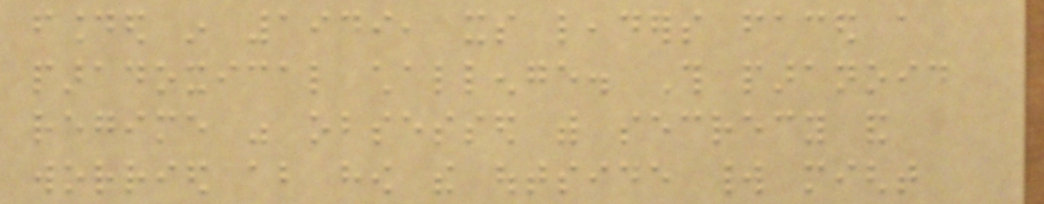founded in 1949, its leaders faced a
paradoxical challenge. This paranoid
regime was obsessed with secrecy and
worried about how the outside world might
